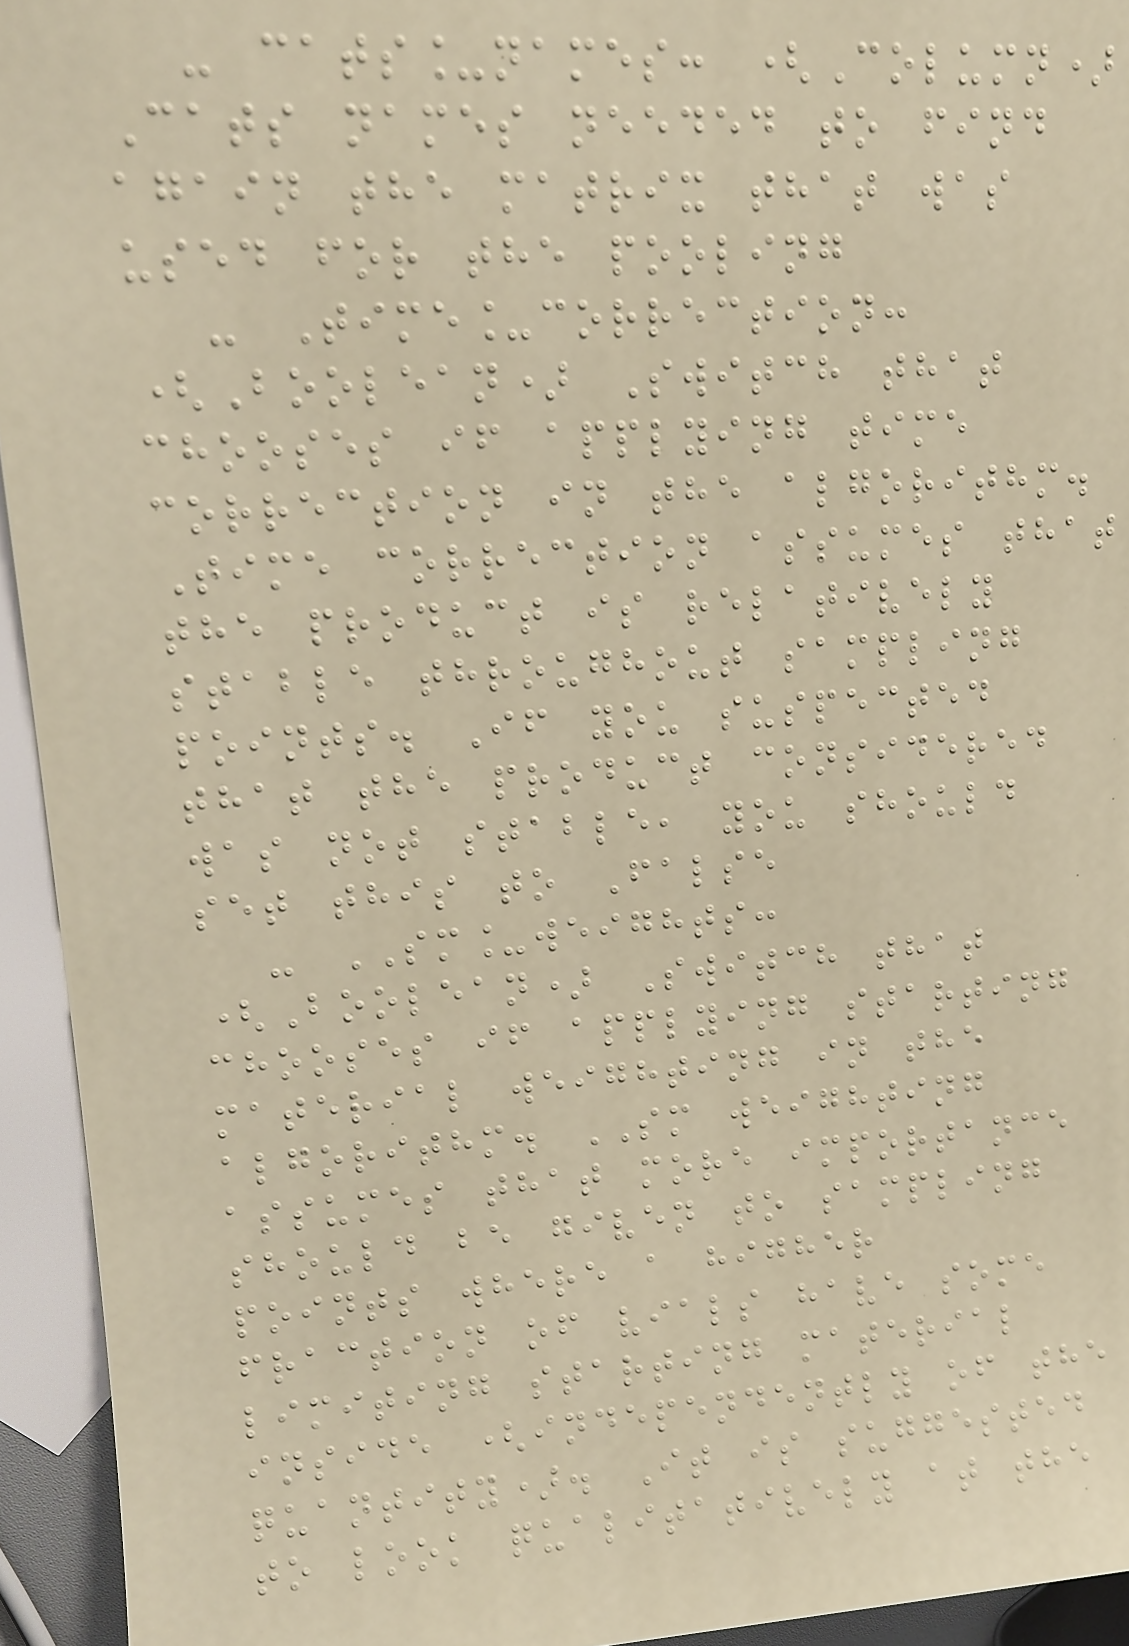- cats_names: (Column)
Cats names needed to find
again the matrix that was
used for the pooling
- Time_correction:
(Boolean) Switch that
chooses if applying time
correction in the algorithm.
Time correction assumes that
the product is relatively
stable throughout sampling
points. If you suspected
that the product considered
was not stable, you should
set this to False
- SM_weights:
(Boolean) Switch that
chooses if applying starting
material weighting in the
algorithm. SM weighting
assumes that more importance
should be given to sampling
points where a higher
fraction of vials have some
limiting starting material
inside (independently of the
quantity). It is suggested
to look qualitatively at the
